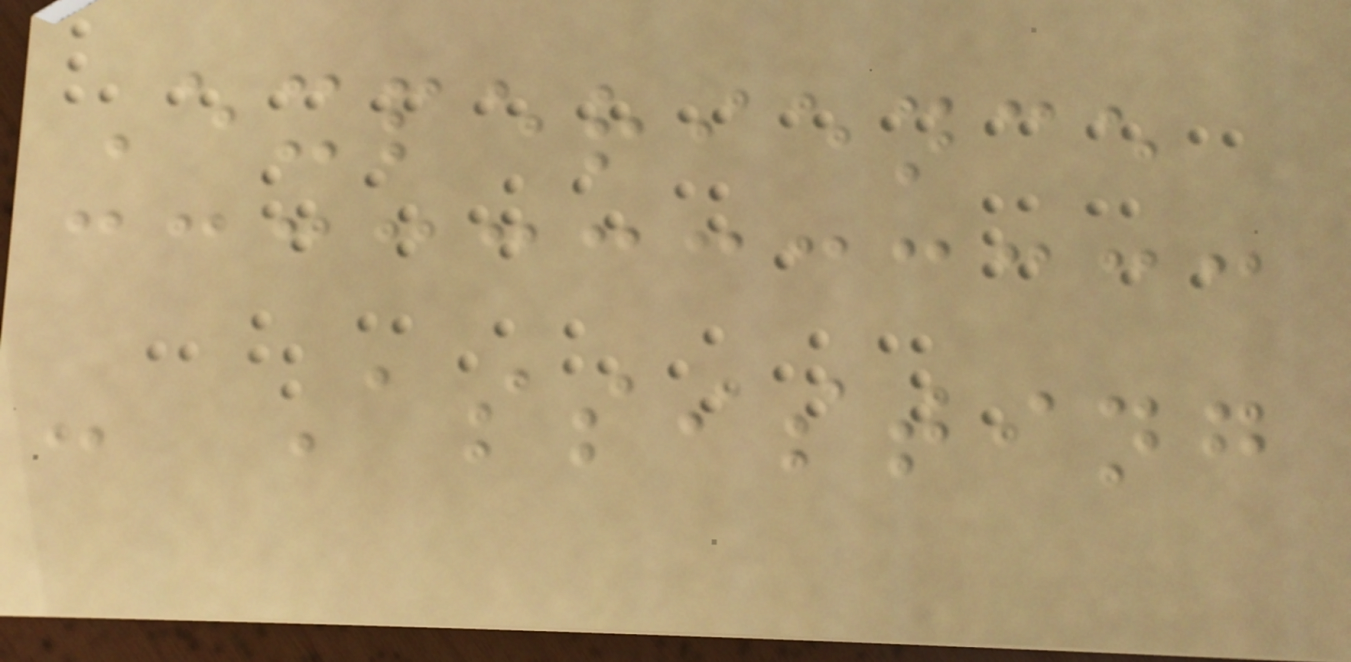Experience
- Assisting
